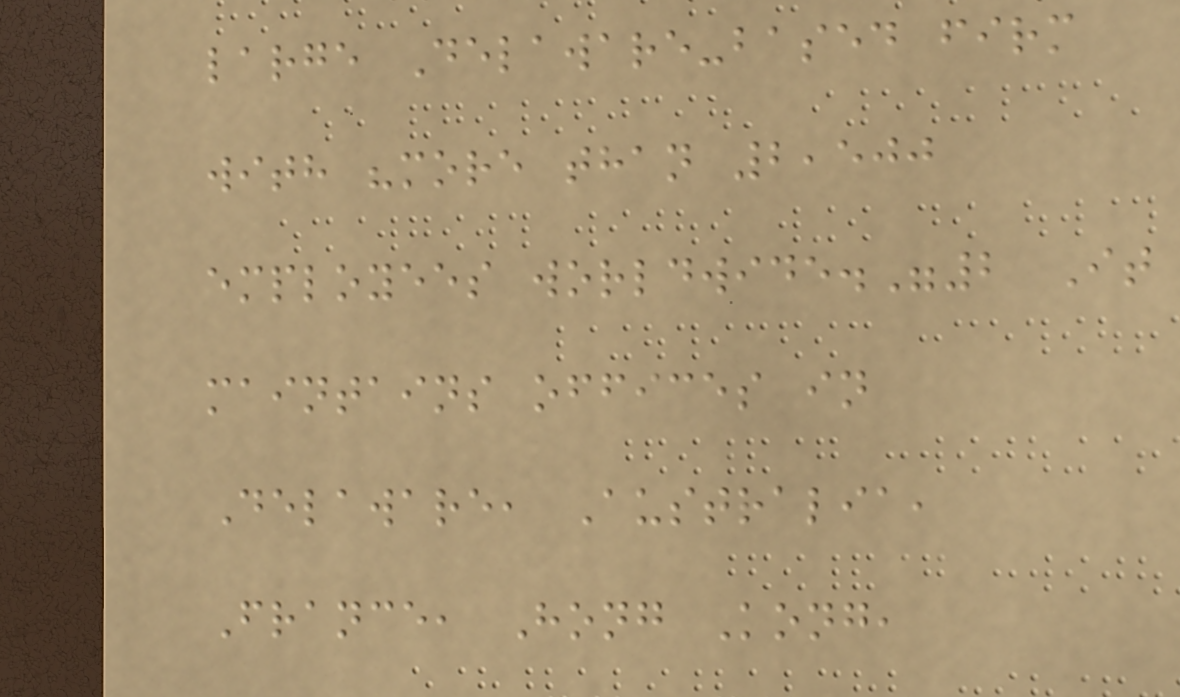large Delaware-based firm
with "more than 2,500
employees worldwide."2 It
maintains offices in
Delaware, Australia,
France, Hong Kong,
